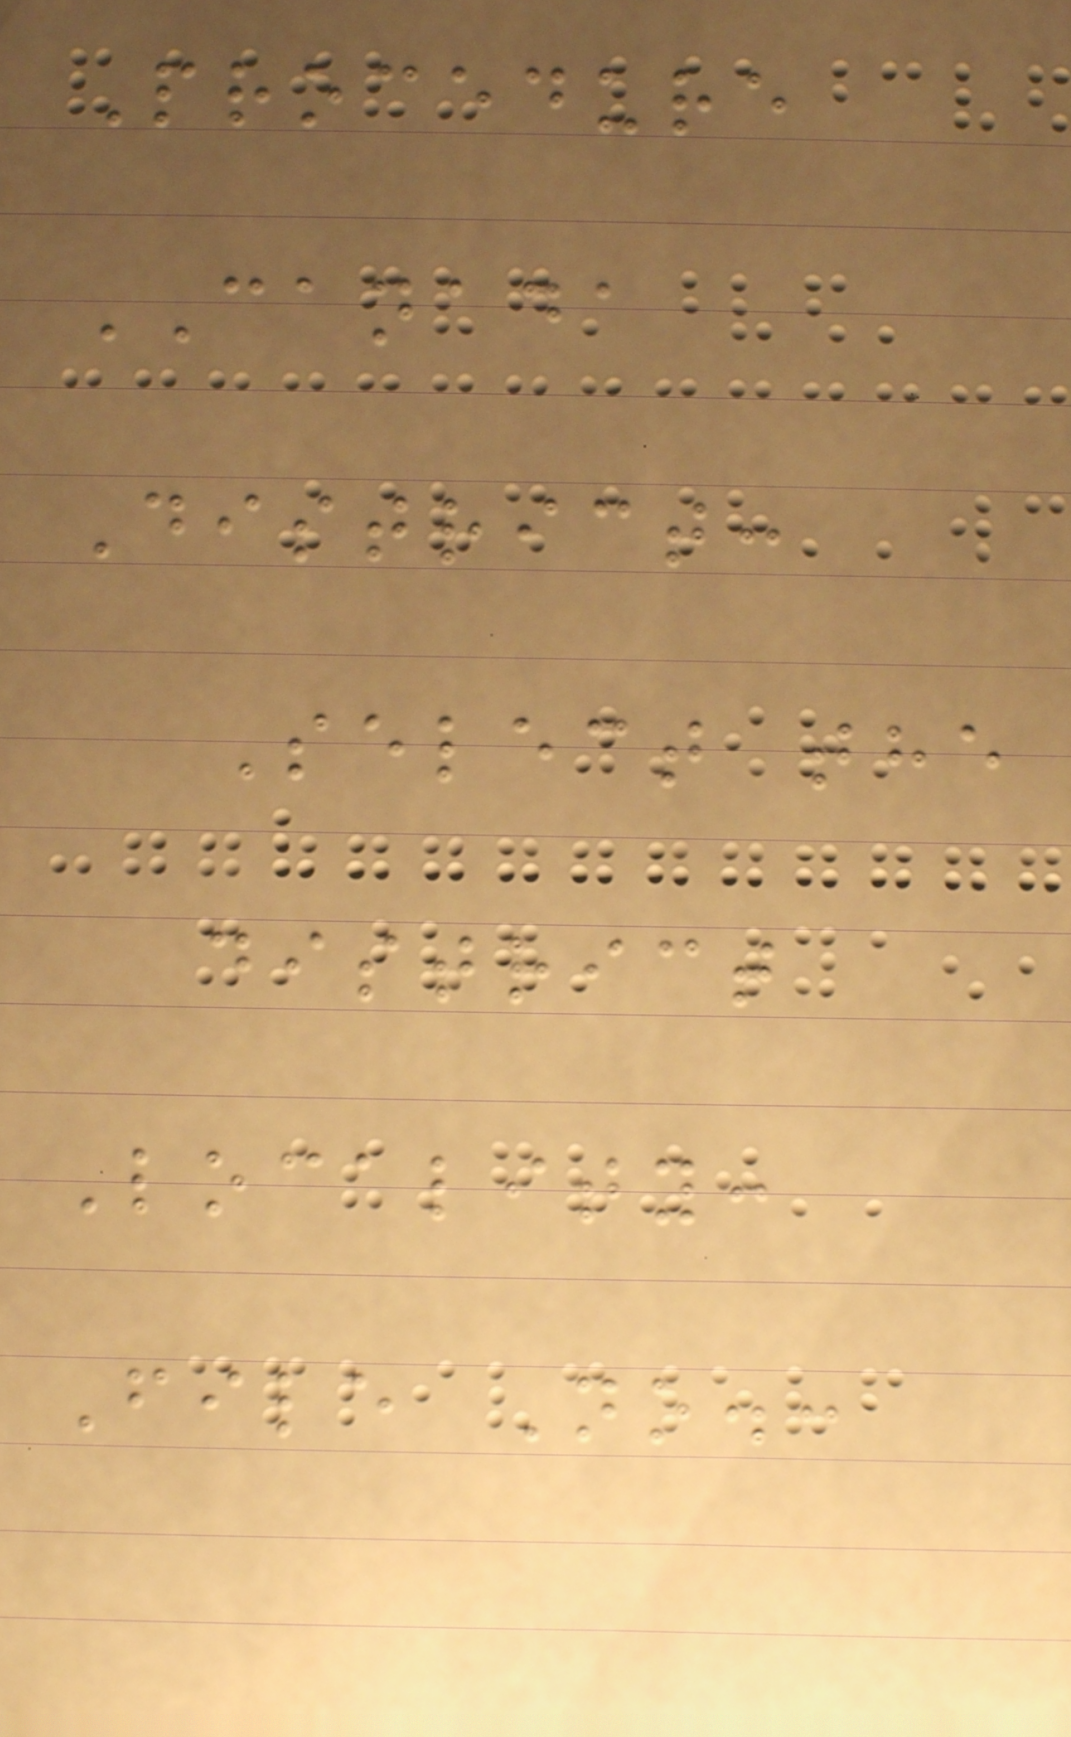Procedure
CANADA
District:
Select the
district
Locality:
File No.:
